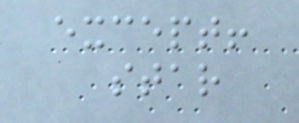except!
star
